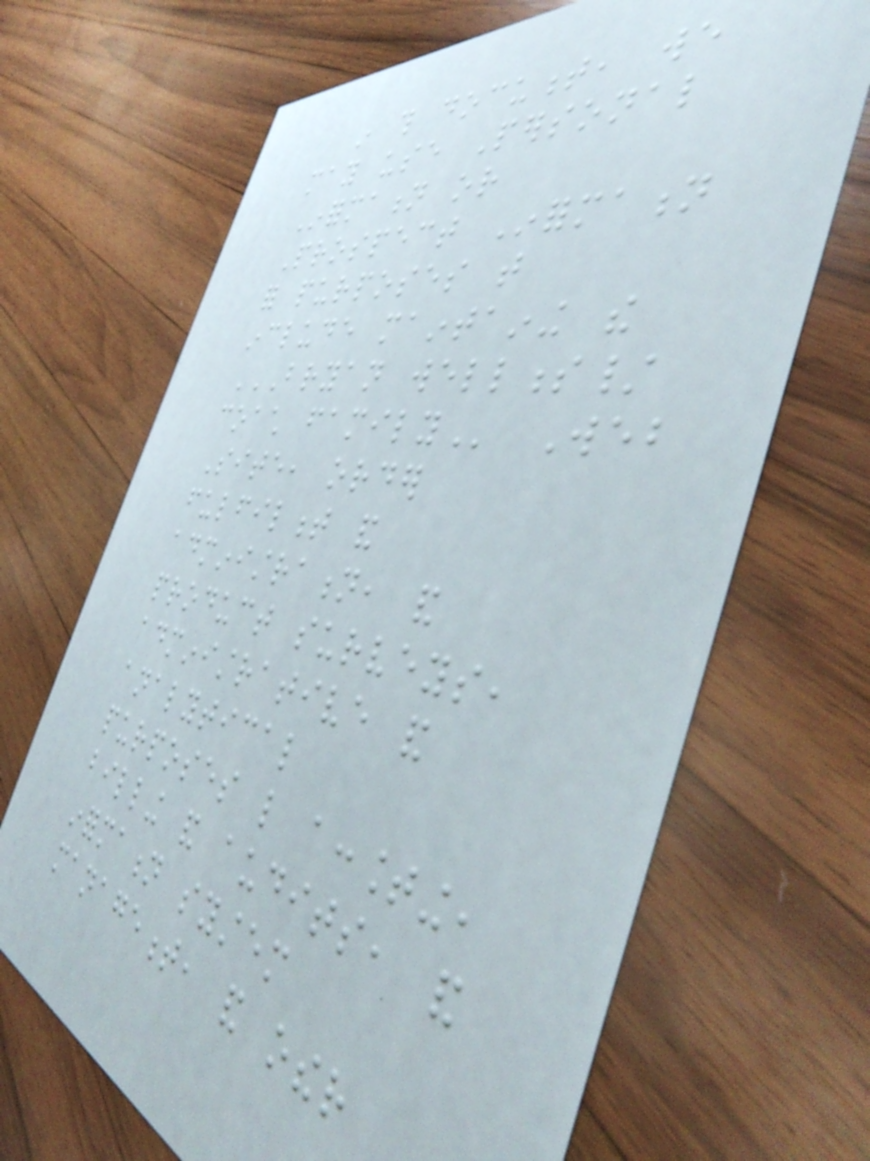in this document, we
may use Personal
Information or
Prospect Information
for purposes that
include maintaining the
BRYAN WELLNESS/
COACH FAMILY Web
Site, order
fulfilment and
administration, and
product surveys,
administrative and
analytical
purposes like accounting,
billing and audits, and
information system
management, and other
